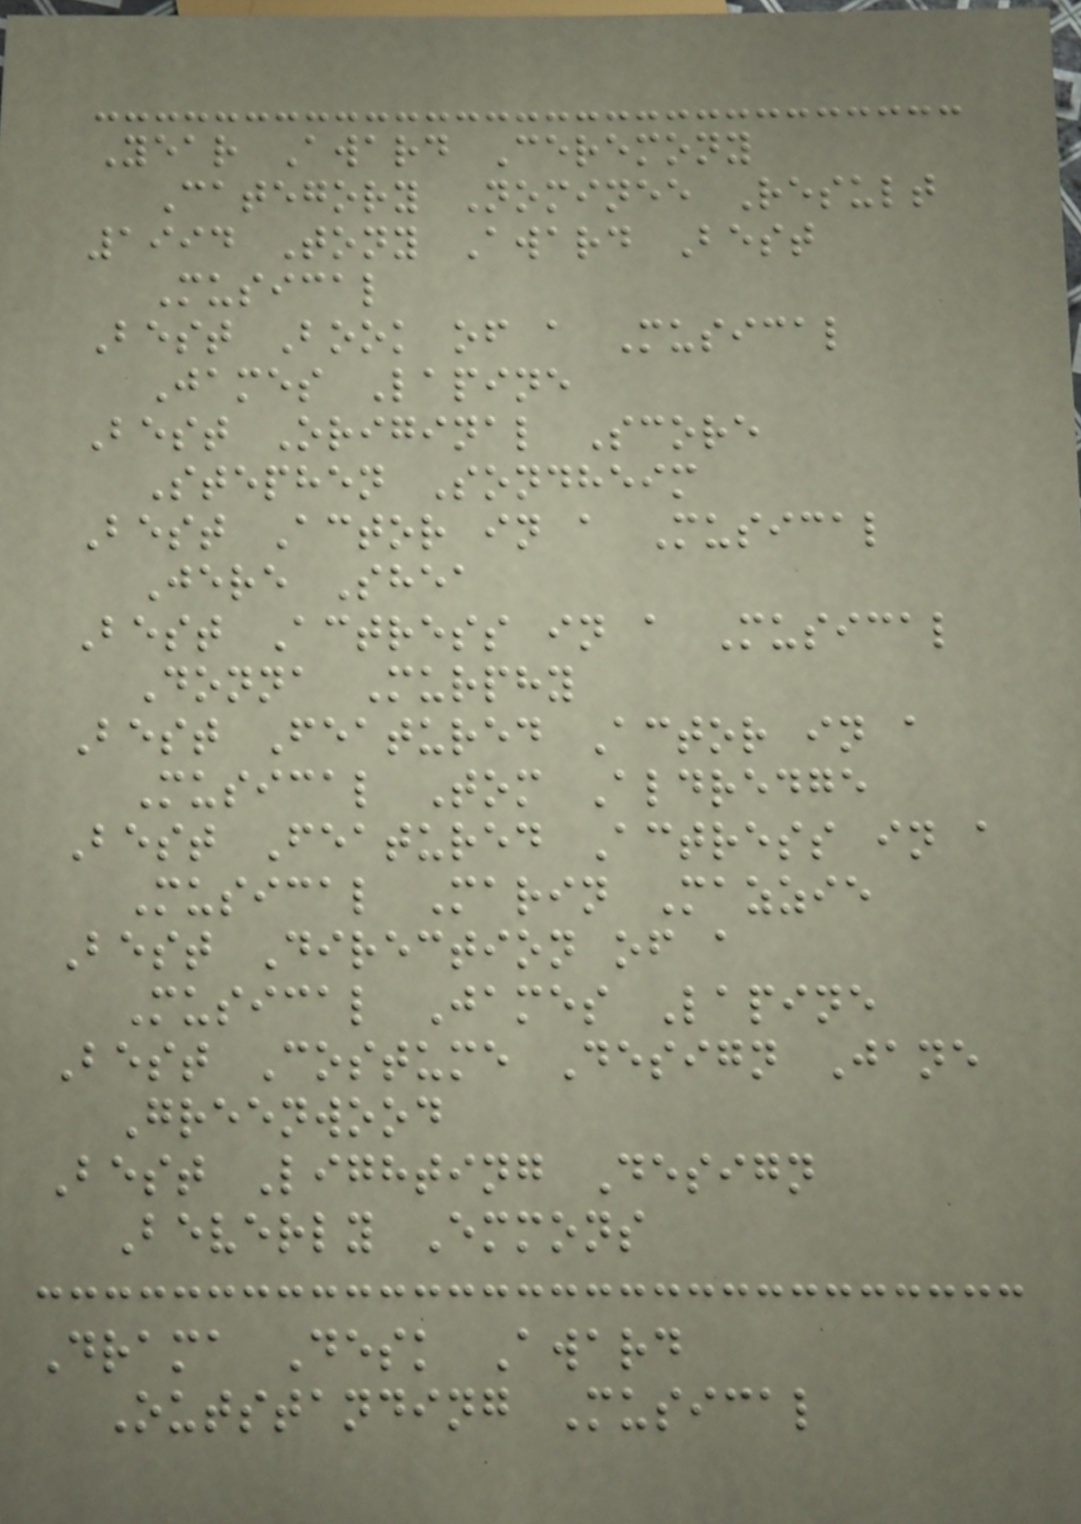Year Award Ceremony
Category Nominee Result
1994 Tony Award Best
Musical
Best Book of a Musical
James Lapine
Best Original Score
Stephen Sondheim
Best Actor in a Musical
Jere Shea
Best Actress in a Musical
Donna Murphy
Best Featured Actor in a
Musical Tom Aldredge
Best Featured Actress in a
Musical Marin Mazzie
Best Direction of a
Musical James Lapine
Best Costume Design Jane
Greenwood
Best Lighting Design
Beverly Emmons
Drama Desk Award
Outstanding Musical
